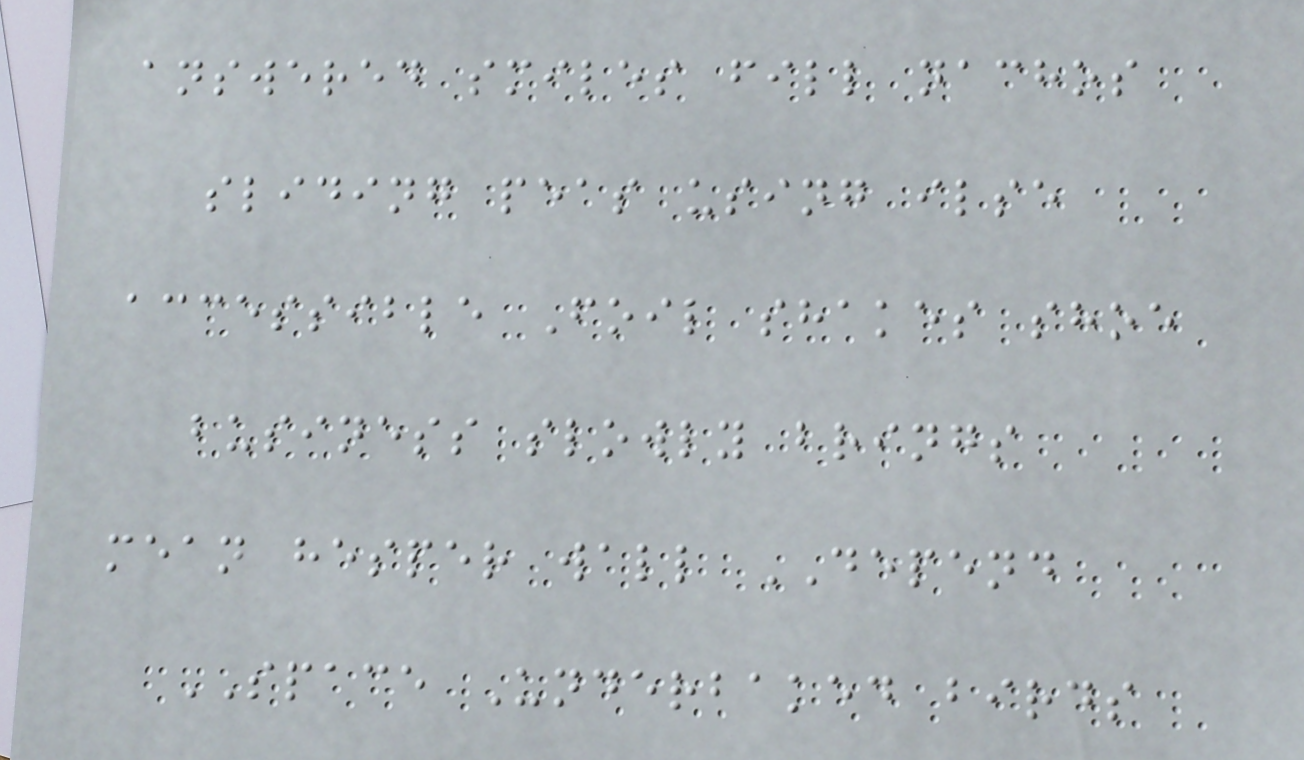answered smiles fill nachos
sliding peas using ilse
accessible Foil shakes shoe
business slowly brings
mean hesper wall DEPEND
SPACE Underbaked birds
